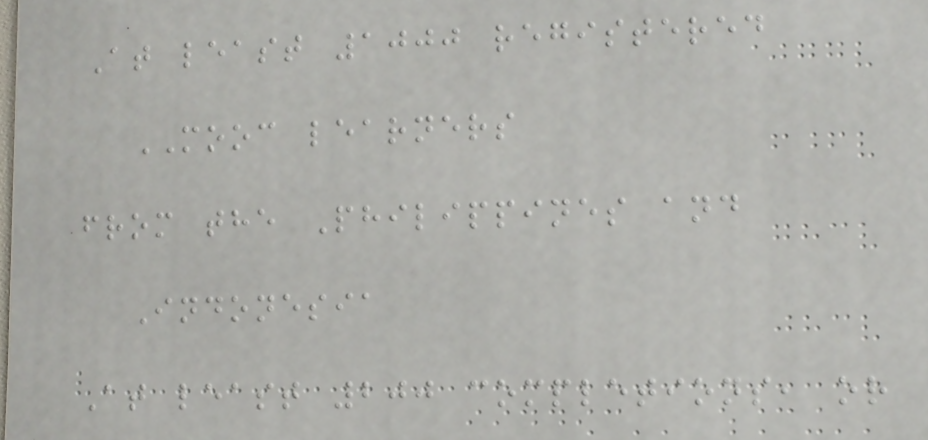At least 1000 registered
MOOC learners
from the Philippines and
Indonesia
At least 200 completions, or
